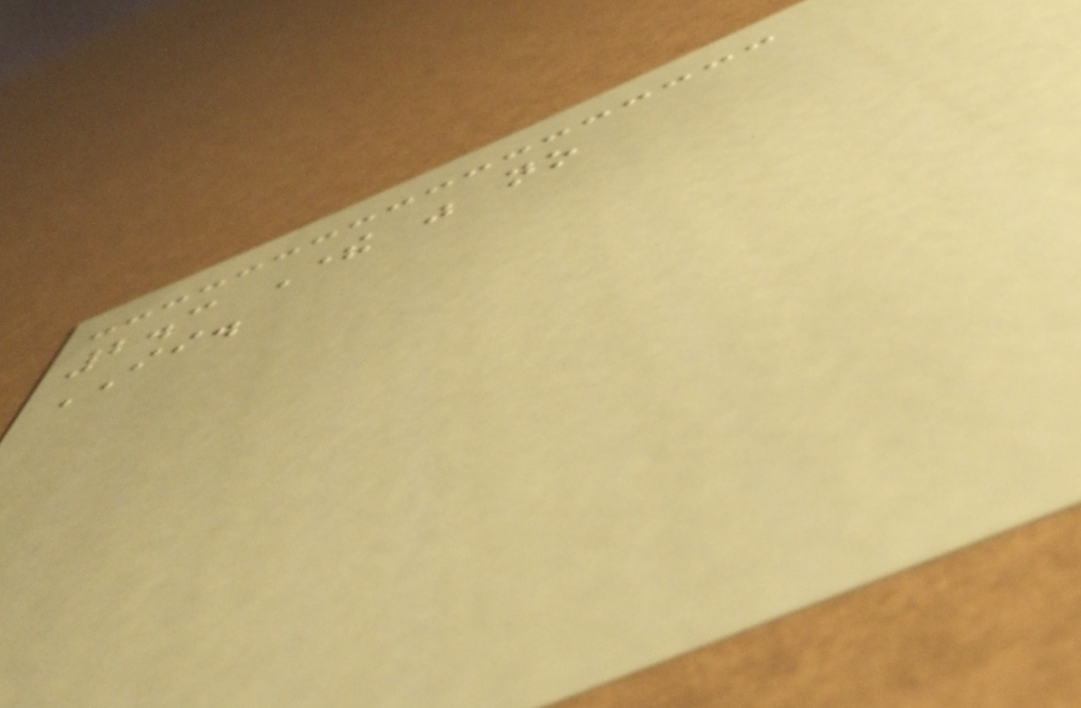2.3 There was no
II.
